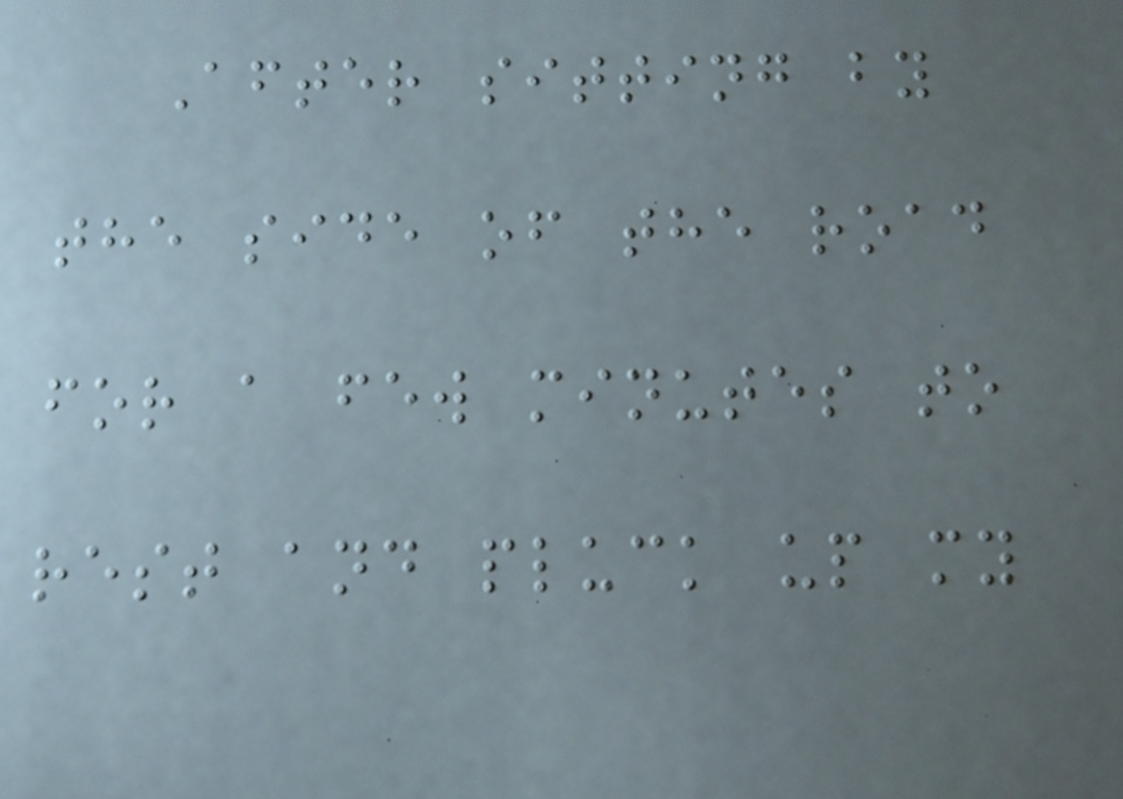After sitting by
the side of the road
for a few minutes to
rest and pluck up my
